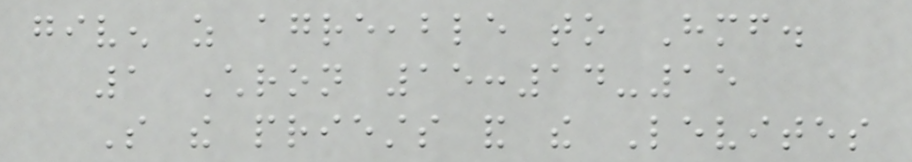given as agreeable to Himself.
1 Chron 15:14-15
So the priests and the Levites
